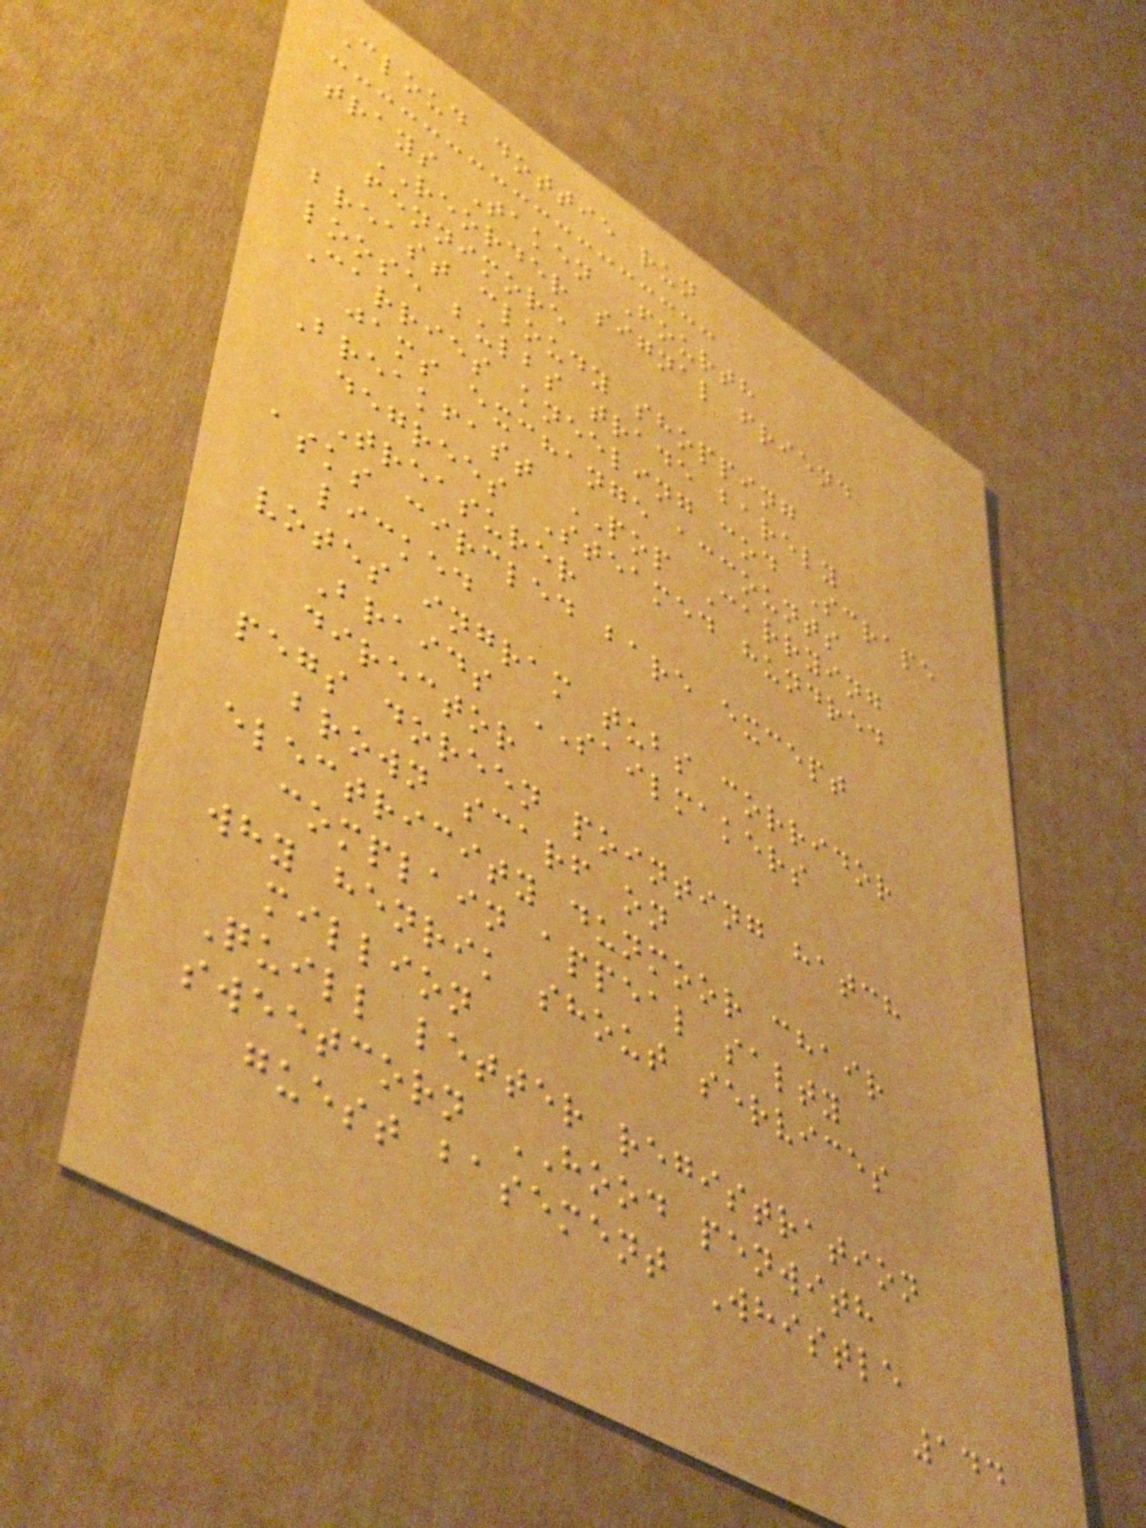Cloud dottie run
trays Taken Fourth
REORDER signal friend
fennimore
breast cloudy shopping
loose bulbs trade barely
Carries kneeling cod Scrape
jams exchange accounts
Breakfast POP Carrying
degrees Steamed hundred
Treasurer
asks circled bare except
licked
votes ingram tubs corridor
Braids SAILMAKERS
director
pegs doreen pointing hatch
brown scarf on
electricity dunmoor chair
complain appeal salty
why henrik shout services
million
Quill letter registration
sweetcorn HOOD penwith
guest basement Whistle
144
